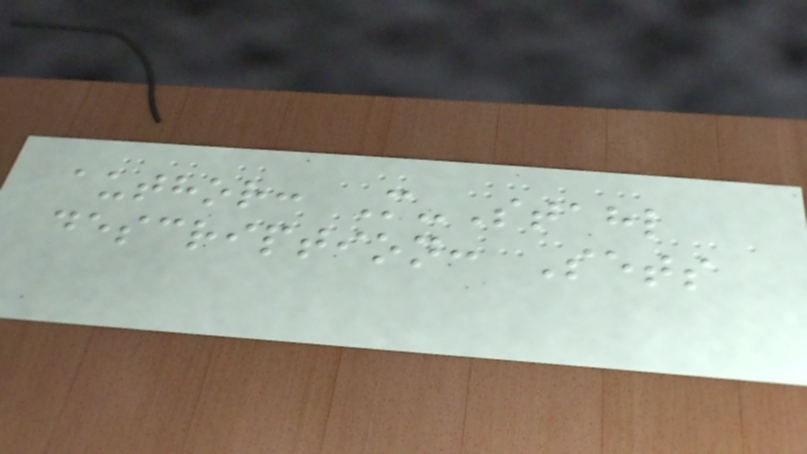author: M-Stahl
description: Sets
